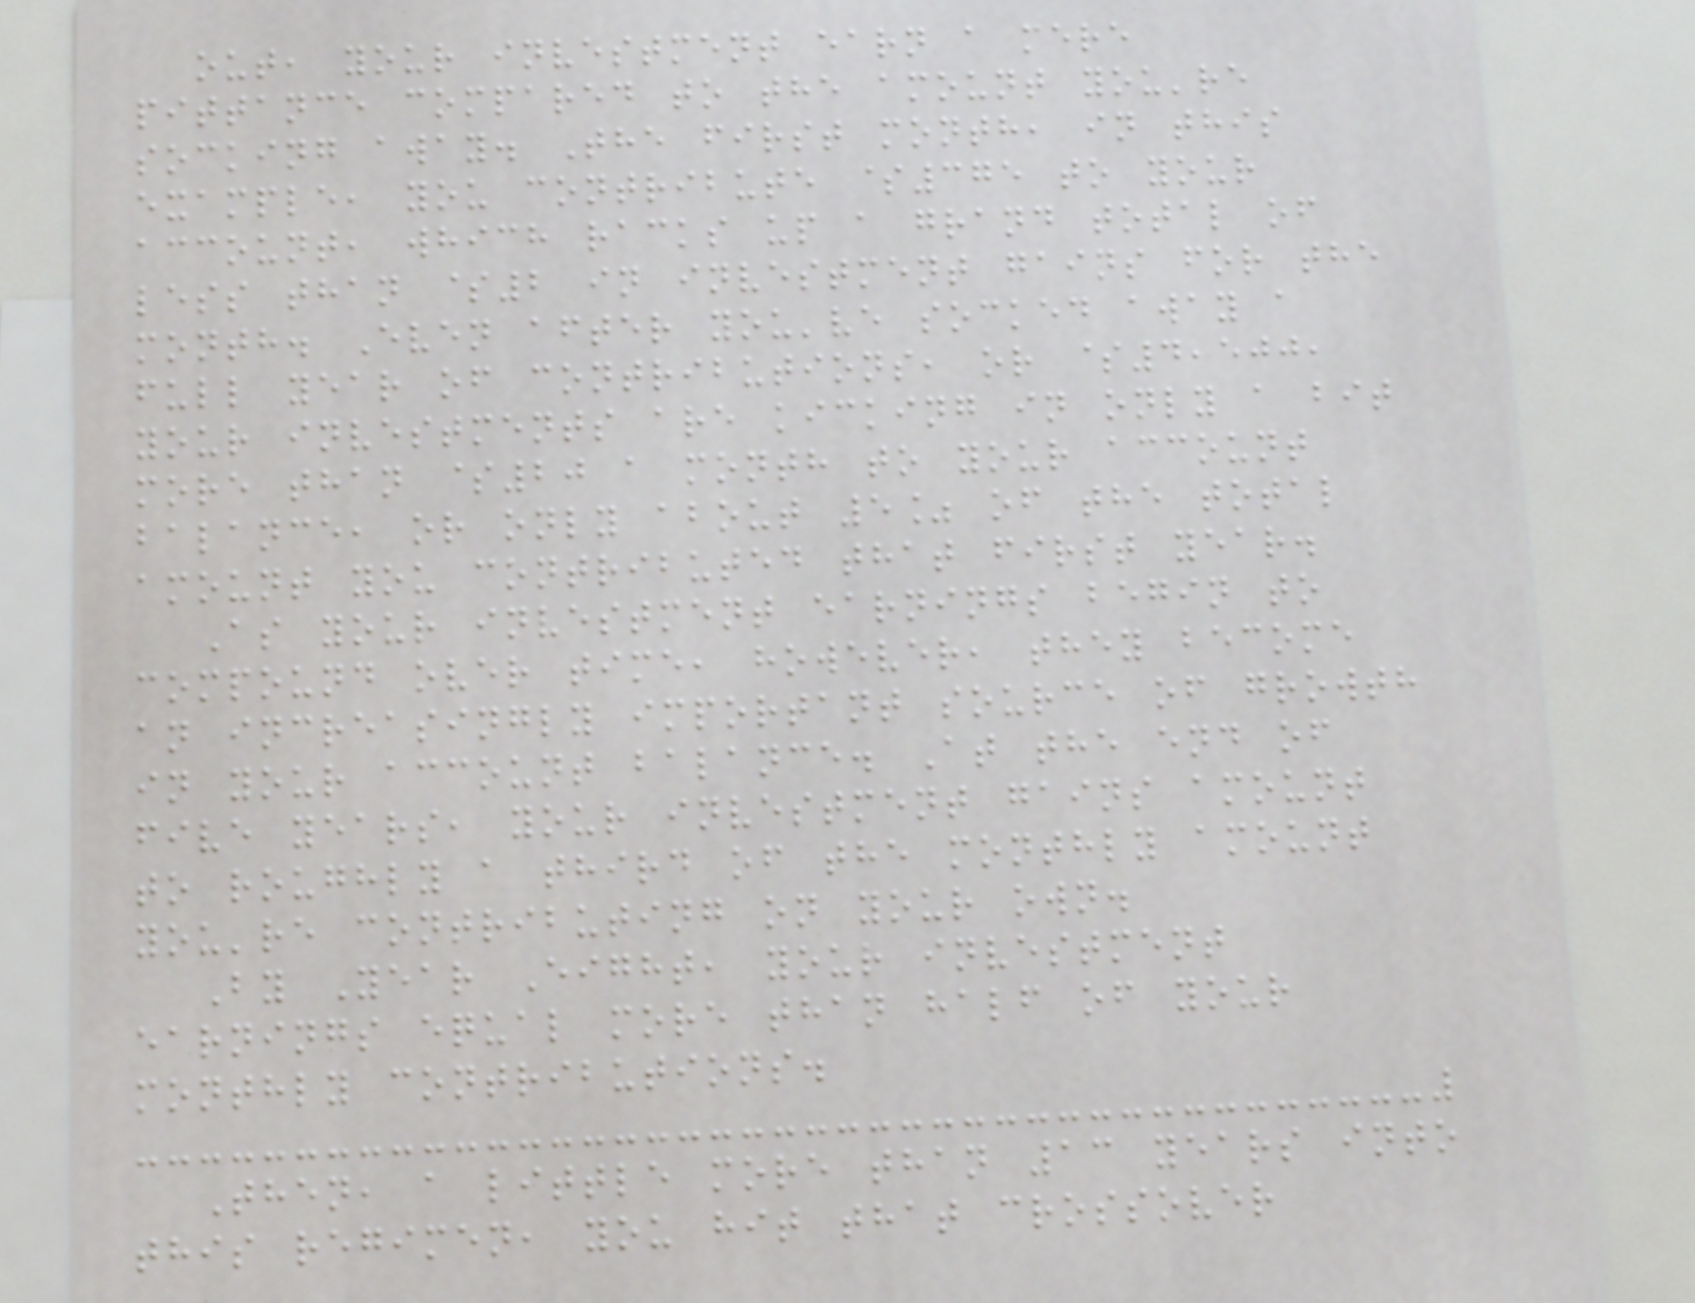out, your investment earn a mere
pittance compared to the amount you're
socking away. The first month, in this
example, you contribute $375 to your
account, which racks up a grand total of
less than $2 in investment gains for the
month. Even after you've socked away a
full year of contributions, or $4,500,
your investments are kicking in only a bit
more than $20 a month to your account
balance, or only about 5% of the total
amount you contributed that first year.
As your investment earnings begin to
compound over time, however, they become
an increasingly important source of growth
in your account balance. At the end of
five years, your investment gains amount
to roughly a third of the monthly amount
you're contributing on your own.
By Year Eight, your investment
earnings equal more than half of your
monthly contributions.
Then, a little more than 13 years into
this regimen, you hit that crossover
